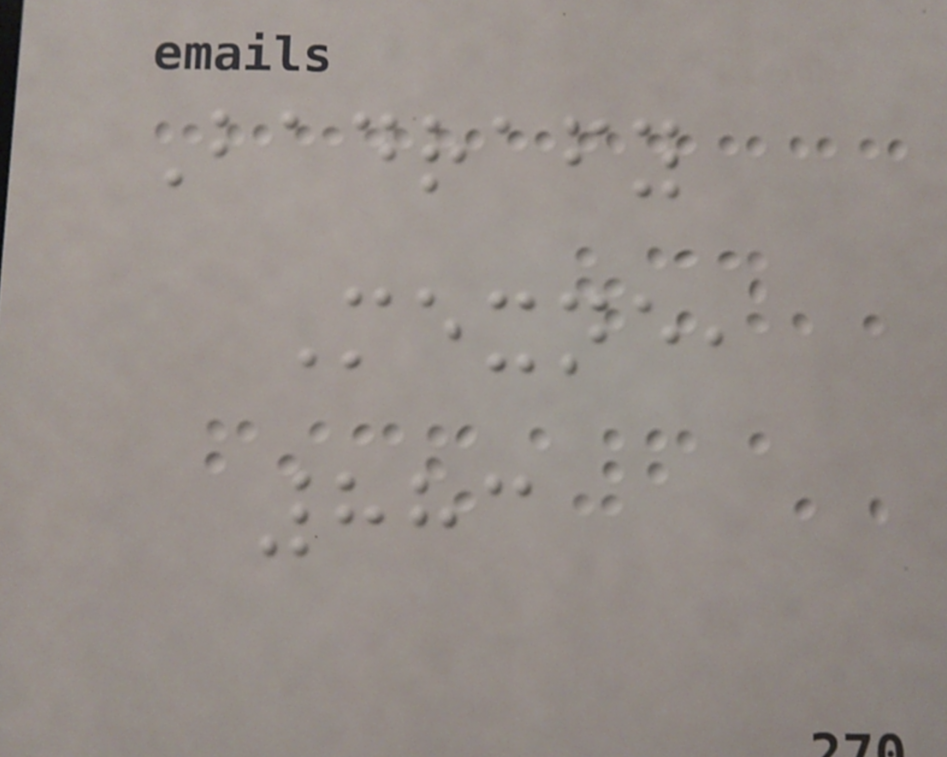Badrafy
Mexne,
883
